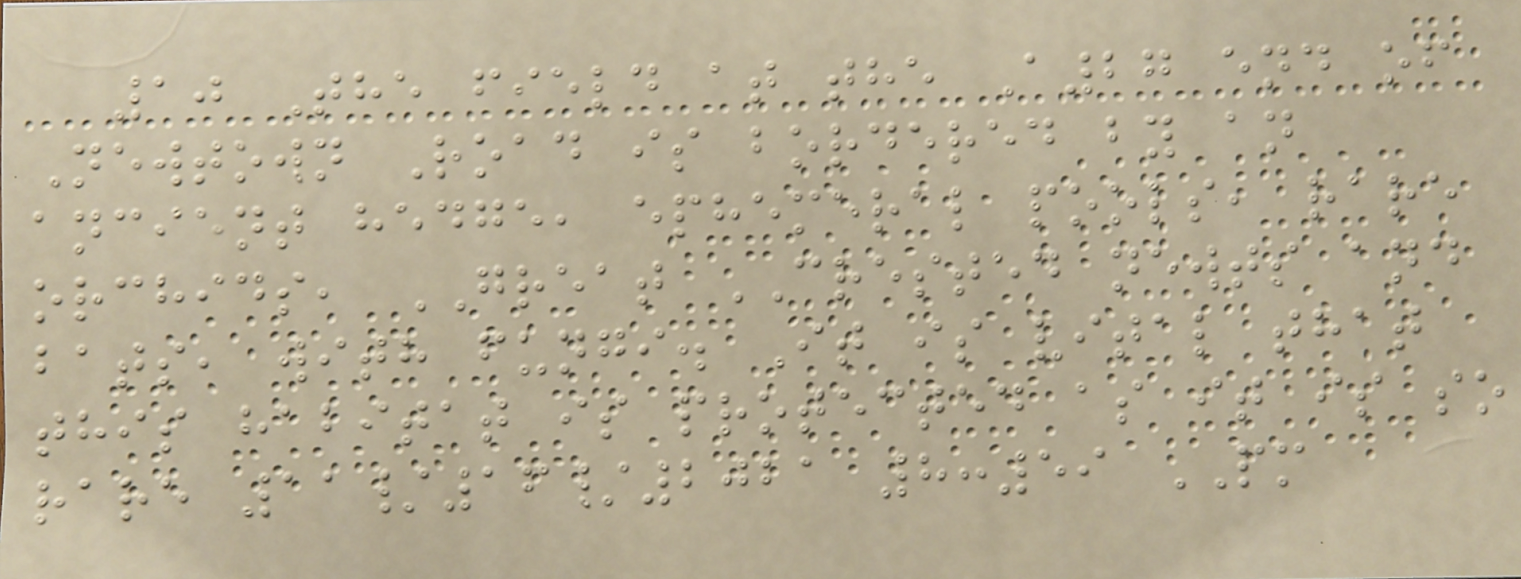10 The field at the A27 end of
Newtown Road is bordered by an
ancient hedge, ephemeral pools, rare
orchids, GREAT CRESTED newts and
bats, with fungi. It is vital that
this habitat is protected as it is so
rare 11/16/2021 8:59 PM
